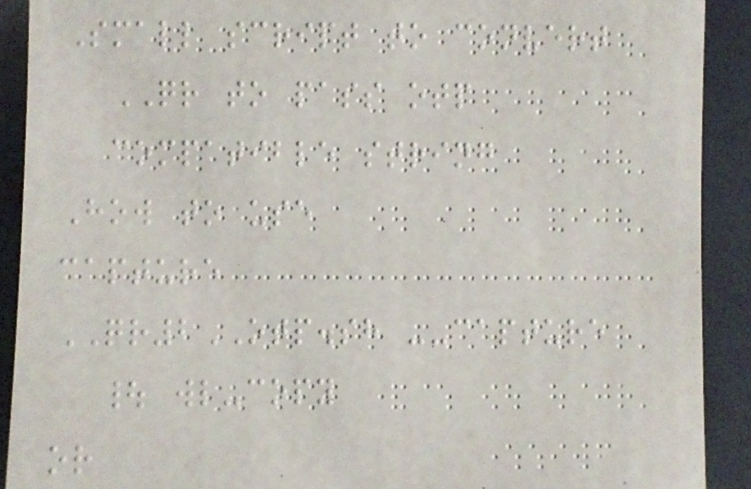Small script to convert
QR to pass otp
compatible string
How to use
capture
QR2OTP.sh --capture
| wl-copy
or
